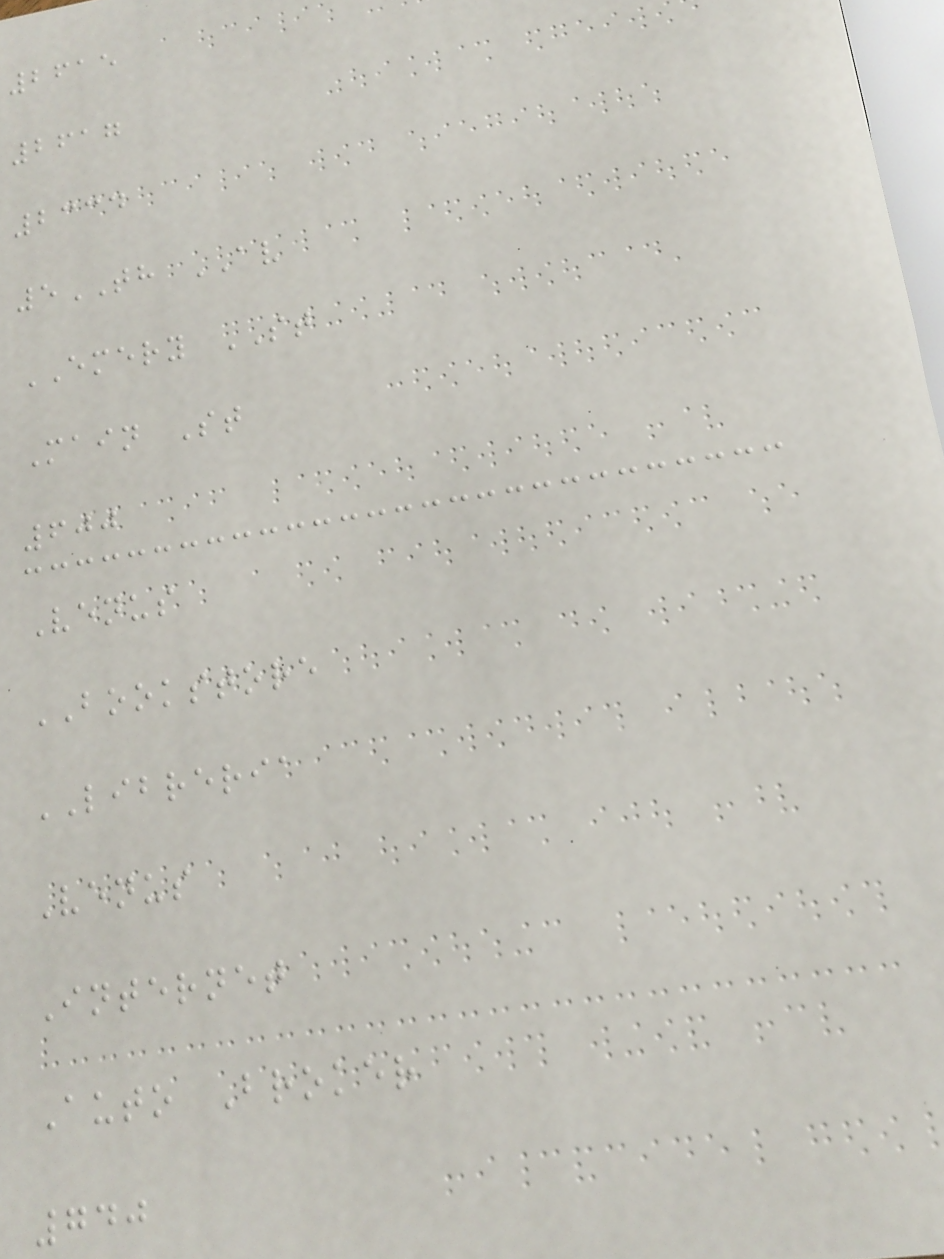2615
2617
2334
5TH AV
EMERY ST
Main St
600
Venus
BOOKSTORE
LIBRERIA
Venus
Internet
Auto Broker
740
